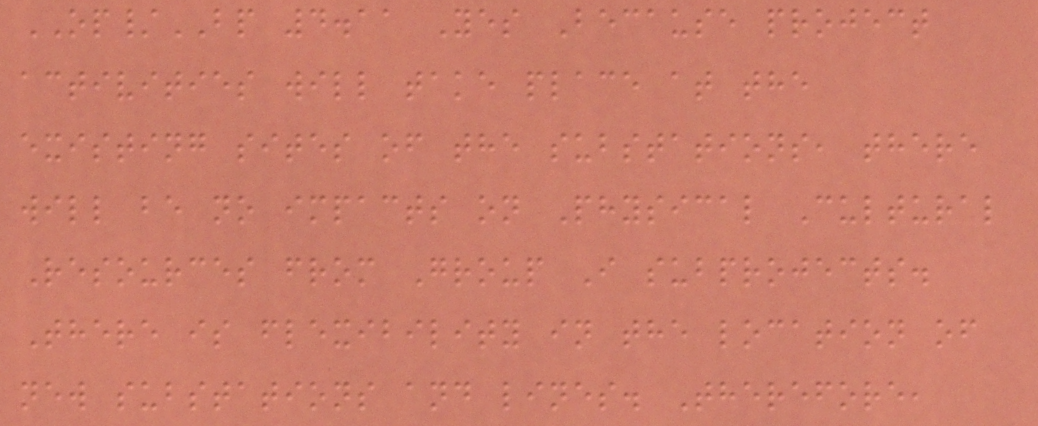OP/BP 4.11 Yes Because project
activities will take place at the
existing sites of the substations, there
will be no impacts on Physical Cultural
Resources from Group I subprojects.
There is flexibility in the location of
new substations and lines. Therefore,
